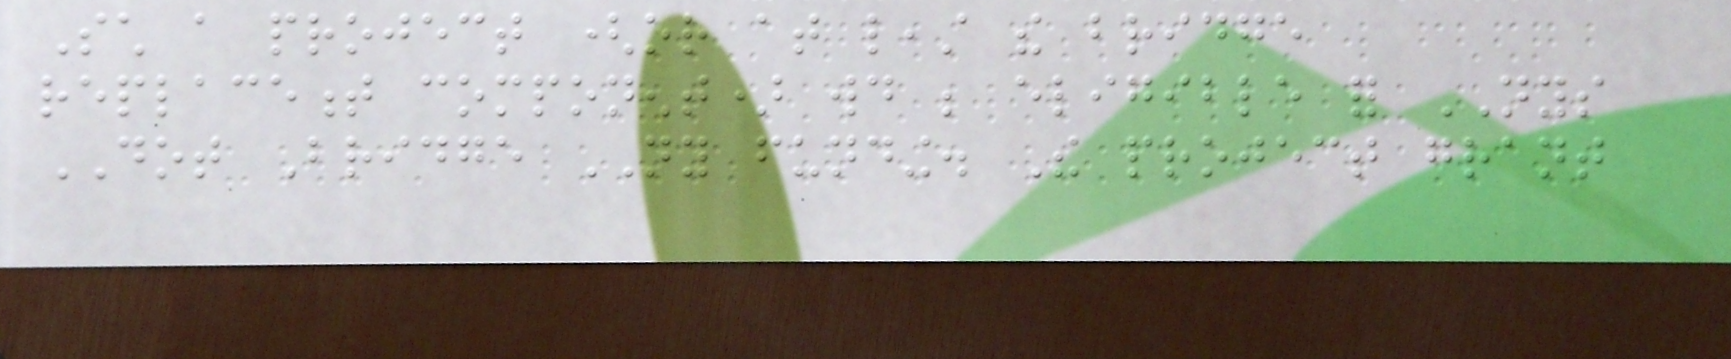Such a project (or at least the bridge
replacement component) would be eligible for NYS
DOT Bridge NY funding. The project grant
